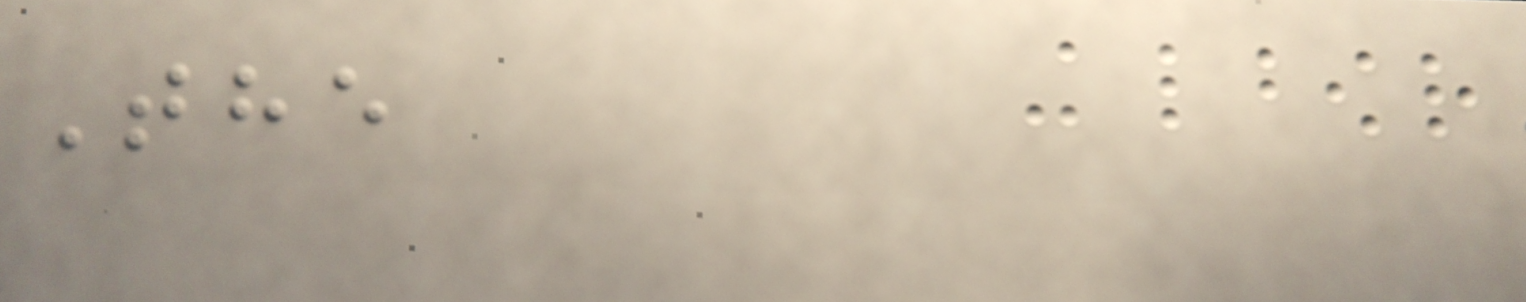The
